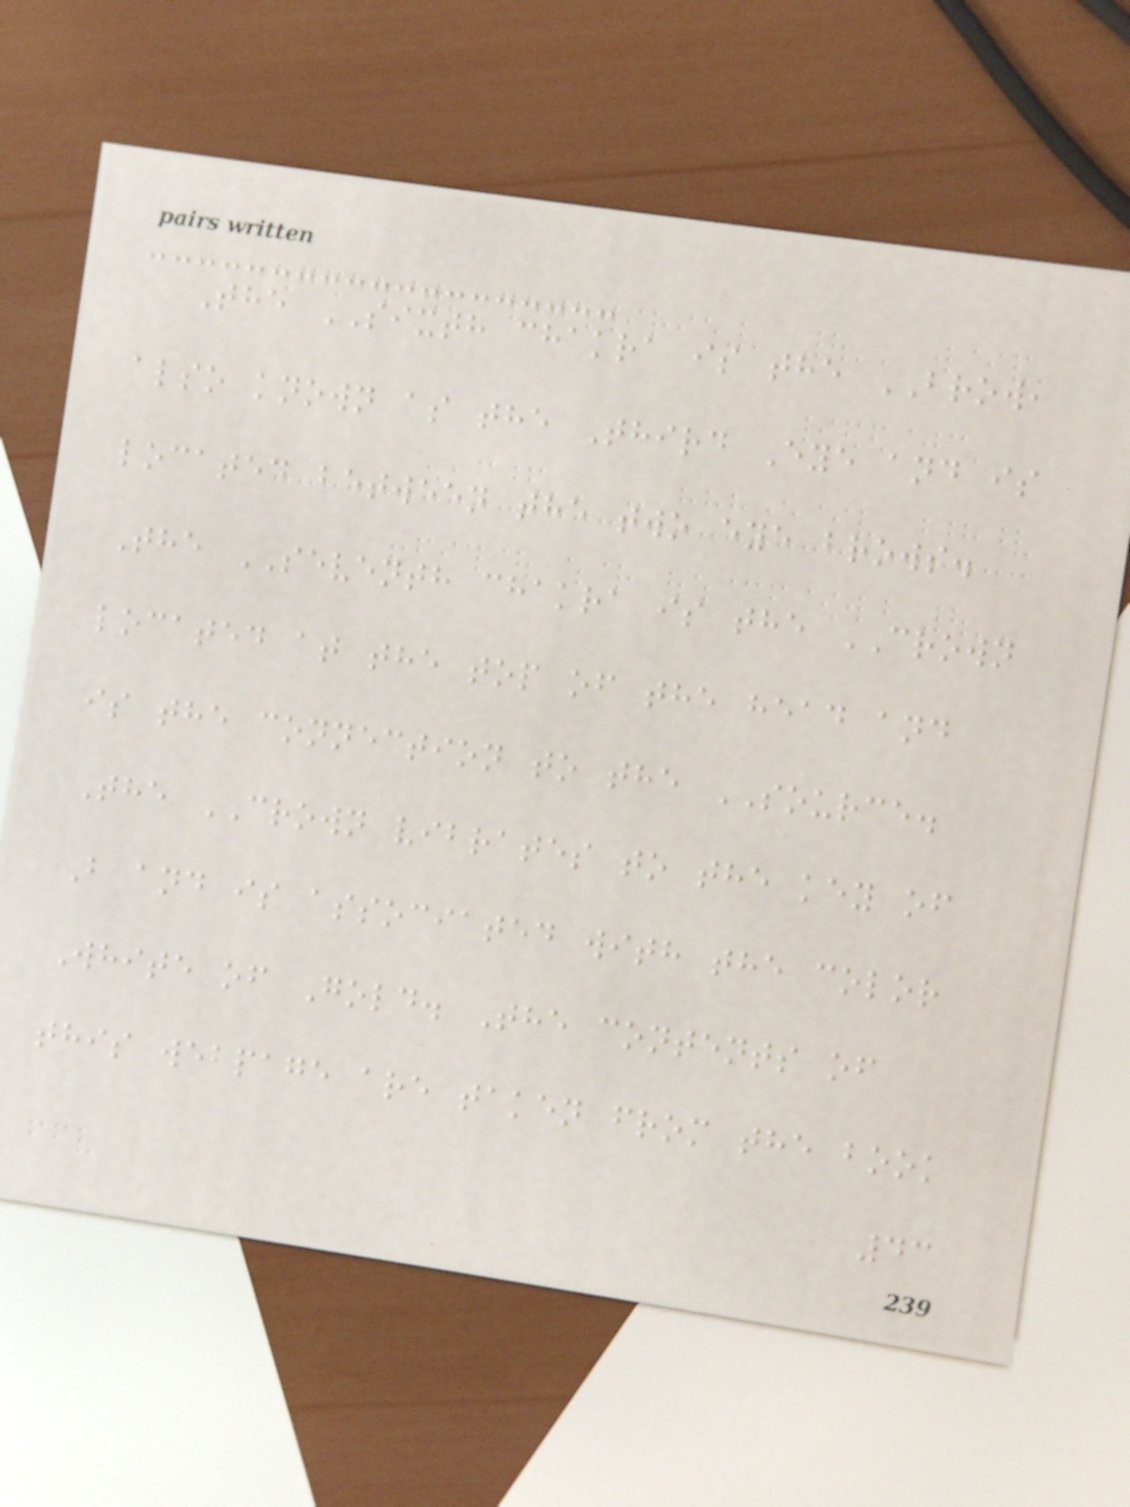The SIXTH chakra is the BROW,
also known as the Third Eye and is
located between the two eye brows.
The SEVENTH chakra is the CROWN
located at the top of the head and
is the connection to the SOURCE.
The CROWN vibrates to the key of
B and is associated with the color
White of Gold. The contents of
this webpage are taken from the book
43
